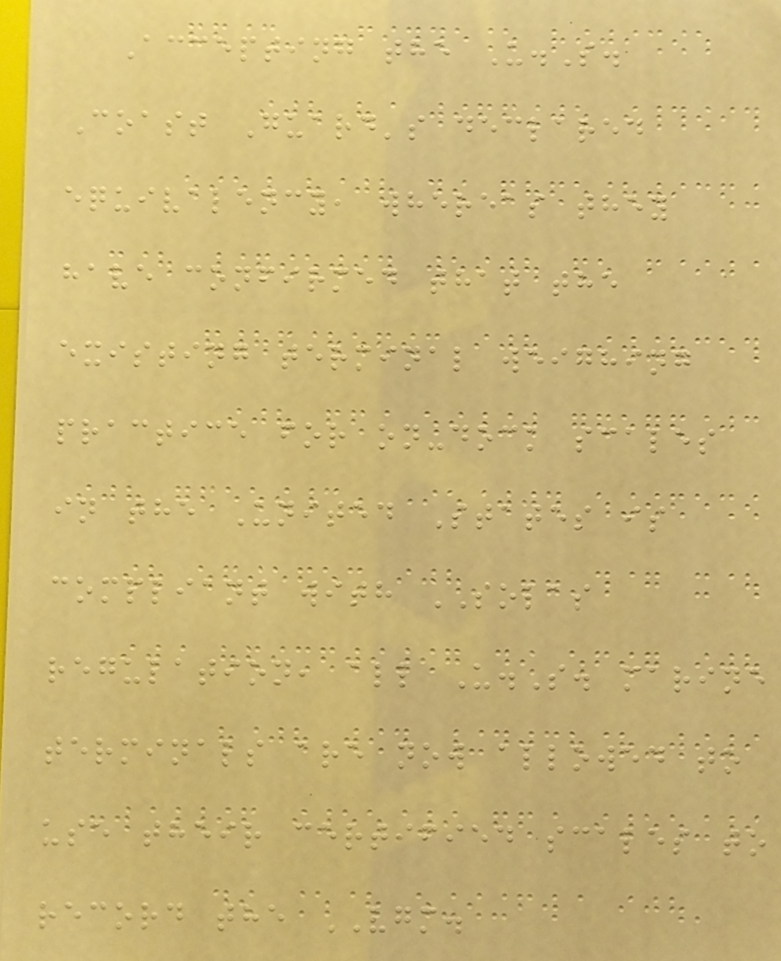Accepting the U.S.
Coast Guard's declared
equivalency, whereas they
have confirmed that the
existing terminal weighing
practice for on-dock scales
in the United States is
compliant with SOLAS
regulation, all U.S. marine
terminals are now allowed to
use their certified scales to
record the VGM.
